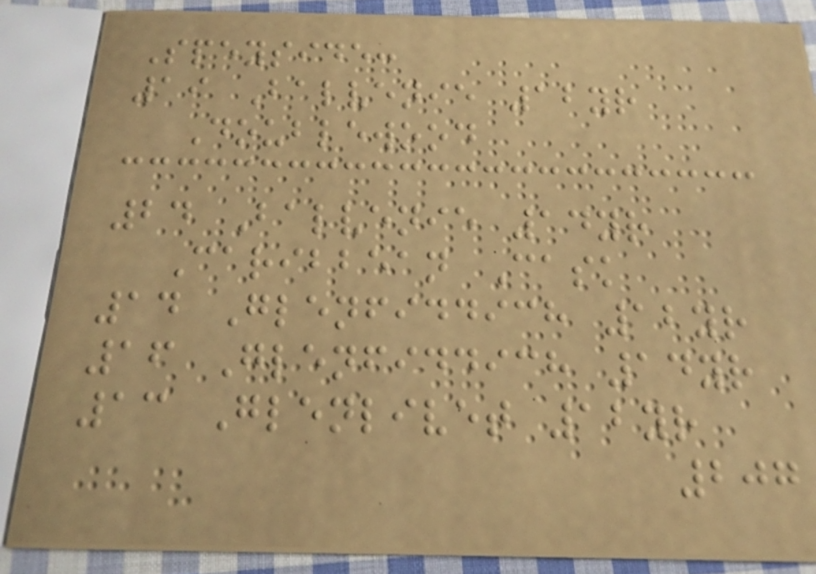Speyside:
19 Balvenie 12yr
Doublewood
24 Balvenie 14yr
Caribbean Cask
14 Glenfiddich 12yr
16 Glenfiddich 14yr
13 Glenlivet 12yr
207
